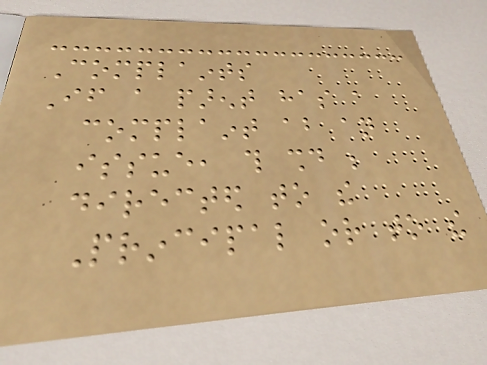Complaints
If a parent has a
complaint about an
issue, this should be
directed to the
Principal or to the
